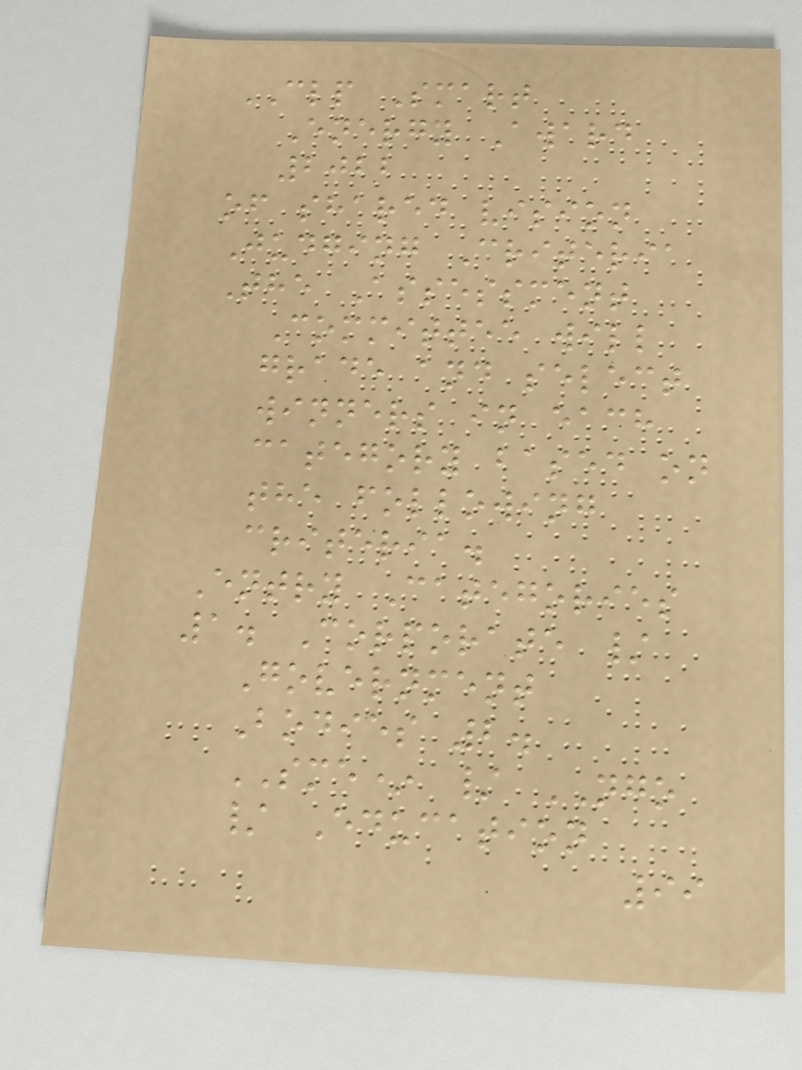CLP Smart
Energy Award
2022
of shared vision
Judging Criteria
The Assessment
Committee will
grade and select
winners in each
category based on
the following
criteria.
Entry Categories
1. Corporate /
Government
Bodies 2.
SME* / NGO
/ Education
99
